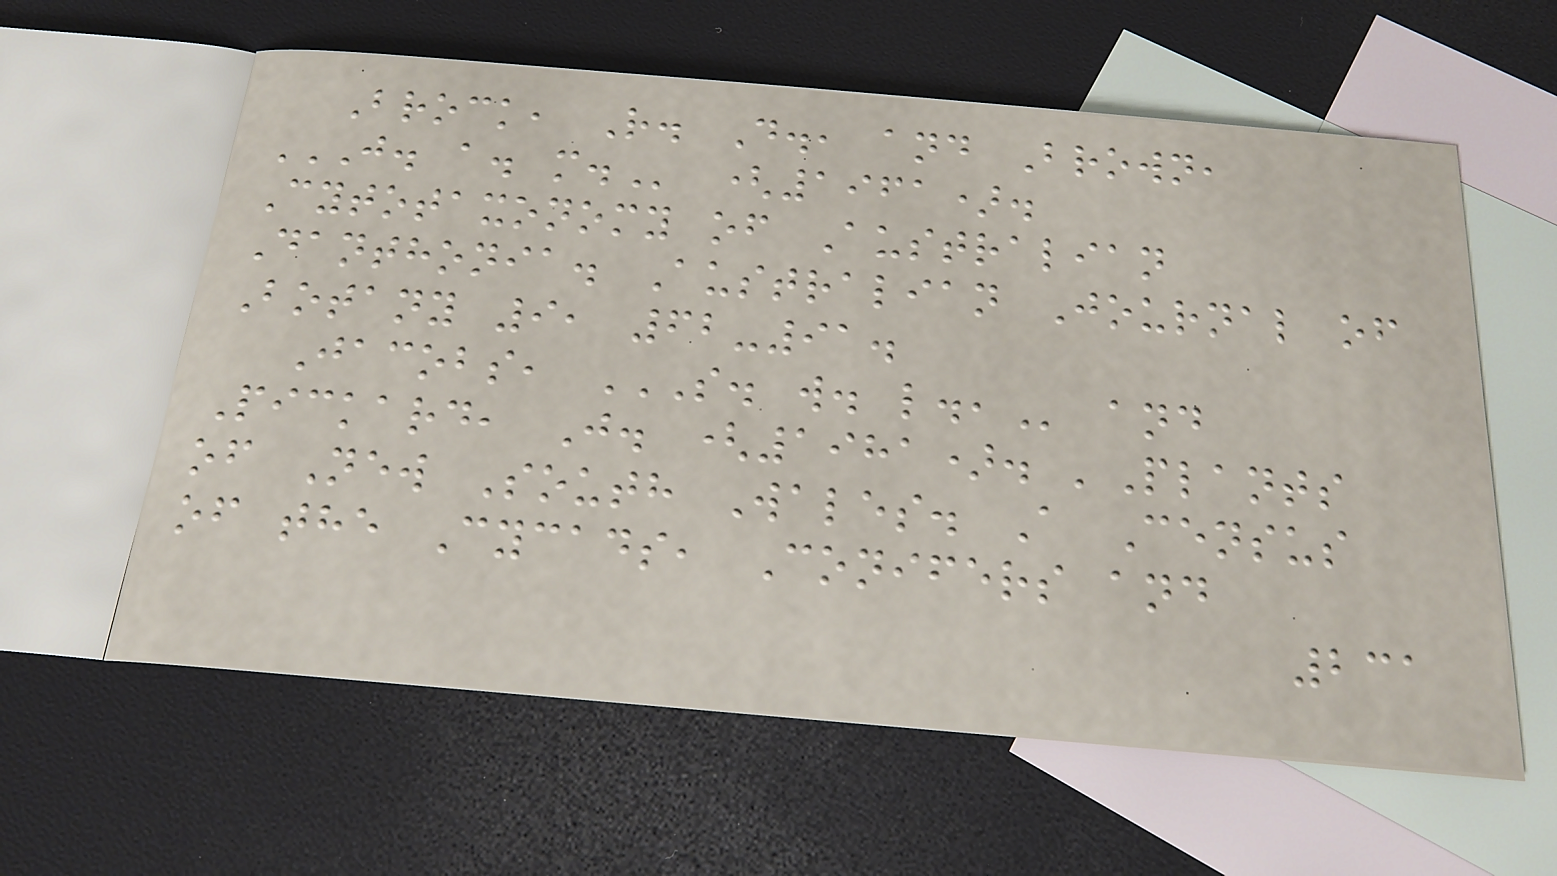Brock, R. D., and Brown,
J. A. M. (1961).
Cytotaxonomy of Australian
Danthonia. Australian Journal of
Botany 9, 62-91.
Jacobs, S. W. L., and
Pickard, J. (1981). 'Plants
of New South Wales. A Census
of the Cycads, Conifers and
231
